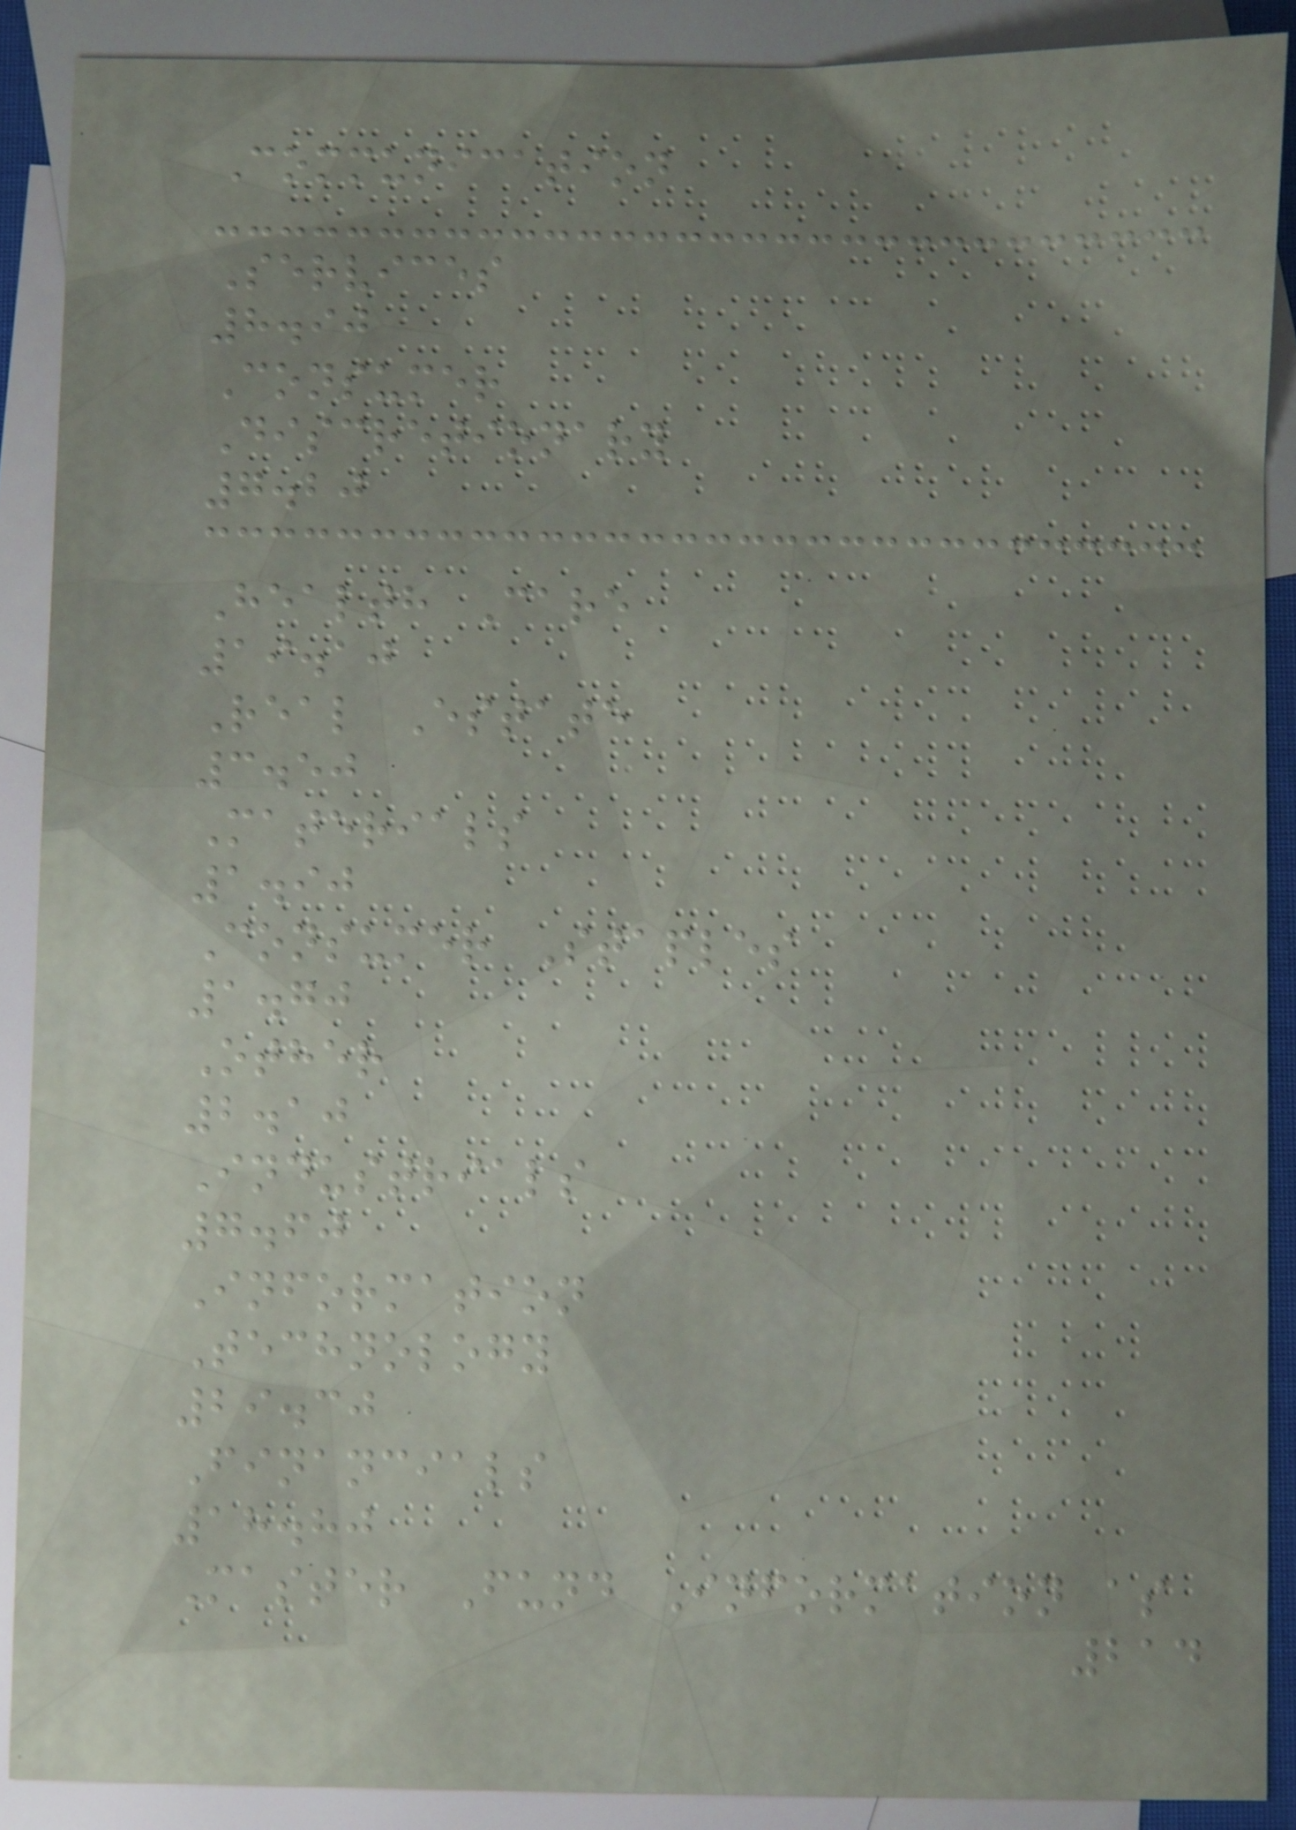Communication
Services
8.90
Consumer
Discretionary
7.20
Health Care
19.10
Real Estate
3.50
Materials
1.90
Consumer Staples
1.70
Other
2.10
Industrials
7.60
Information
Technology
29.30
Financials
18.80
Master Fund Information as
214
